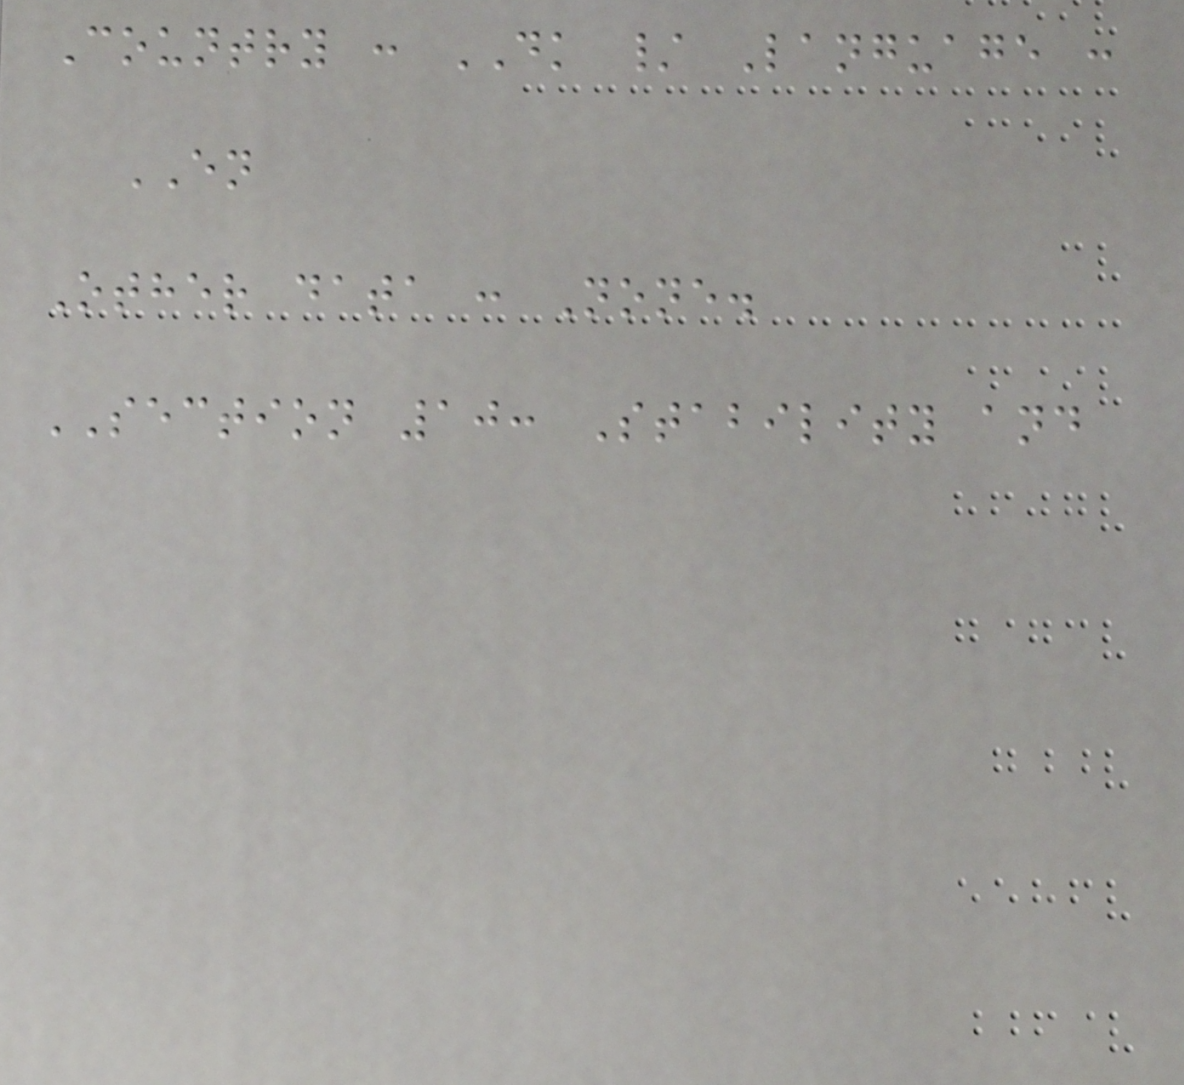Country : DK / Language :
EN
Other data : None.
SECTION 10: Stability and
